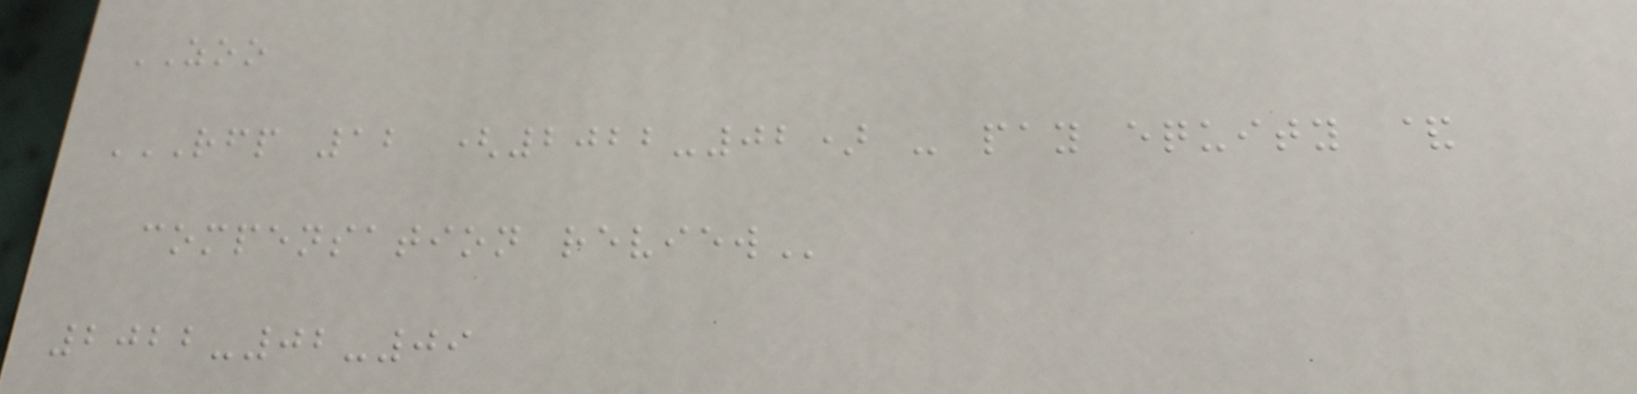ZOO
RFP 12 (2022-02) - PAY EQUITY &
COMPENSATION REVIEW
2022-02-09
